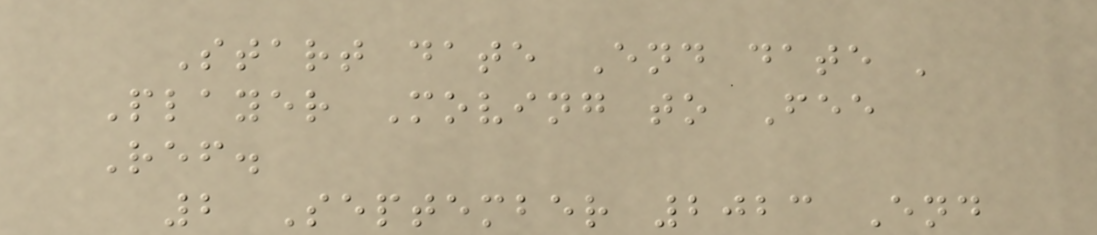Start date End date '
Player Moving to Fee
Ref.
2 September 2023 End
